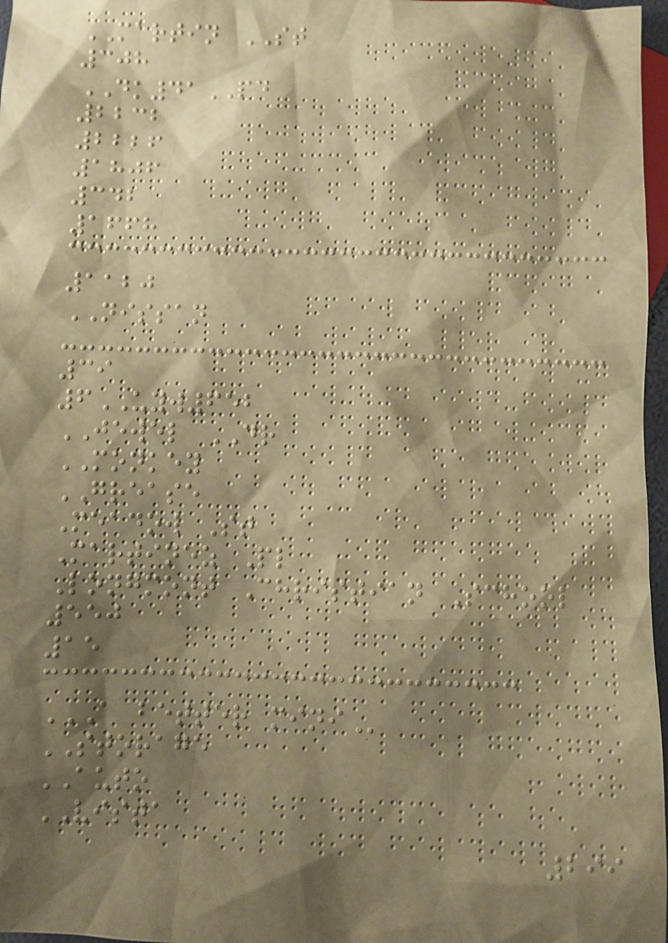MARTIN ST
308
DK41PD
2232
2226
1806
342
1668
1120
NISSAN
39
6UYW652
JEWEL DR
MONKEY
GREASE
Meadow St
Martinez Pl
Longmont Christian School
550
15
A BETTER MINI
STORAGE
AUTO
VISTA
299
